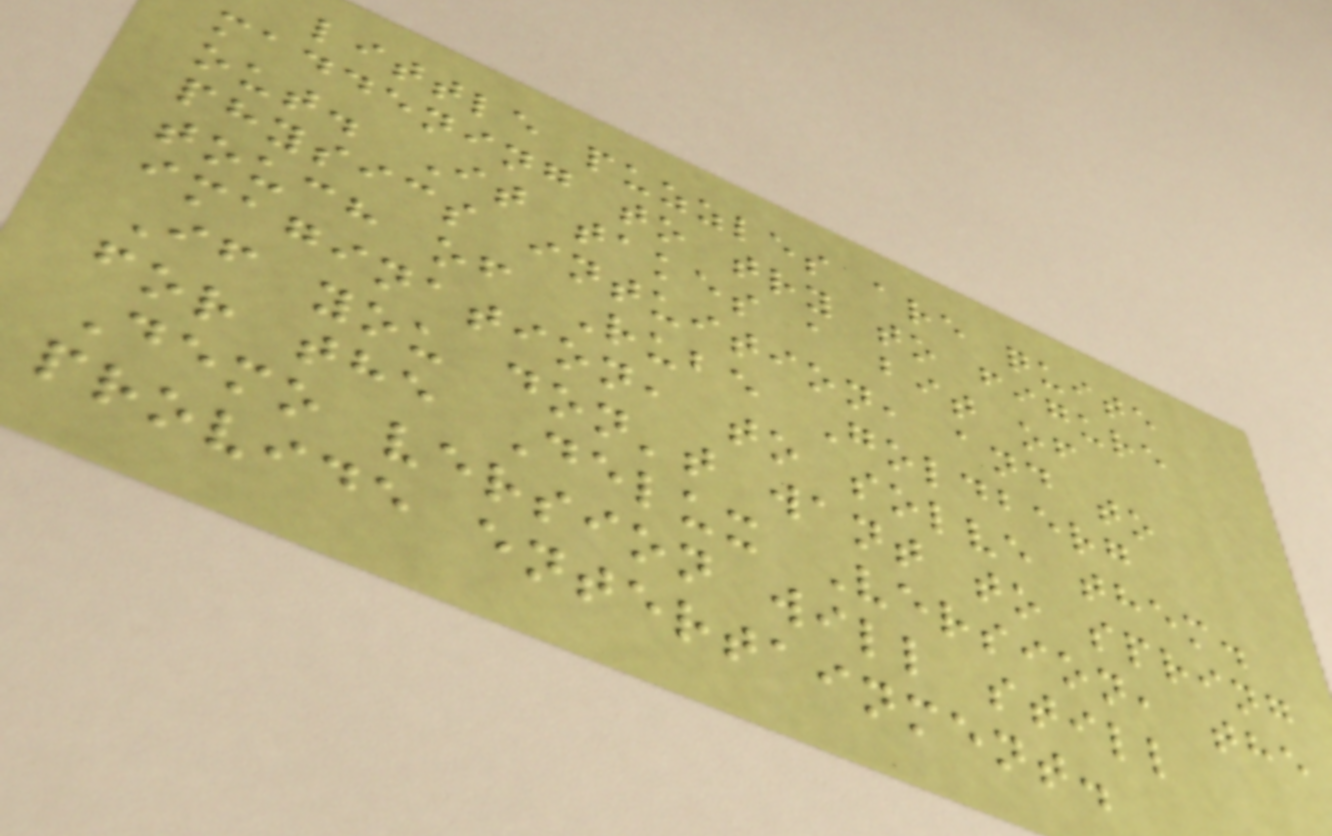little puzzles are quite
maddening to try to figure
out. It takes a bit of
physics intuition, and to
touch of Rube Goldberg
imagination, to solve them.
If you don't want to spring
for the Delux Version, the
Demo version will still
provide entertainment.
